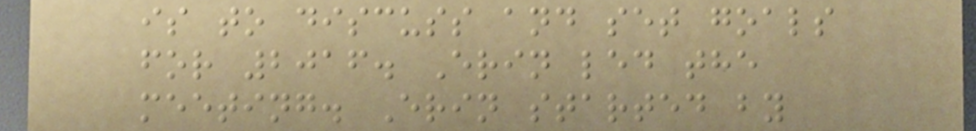is to discuss and set goals
for 2016. Erin led the
meeting. Erin started by
